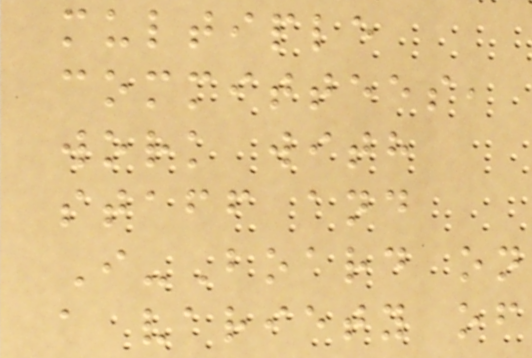multiple
committees,
work with
staff and
I-Board on
a variety of
